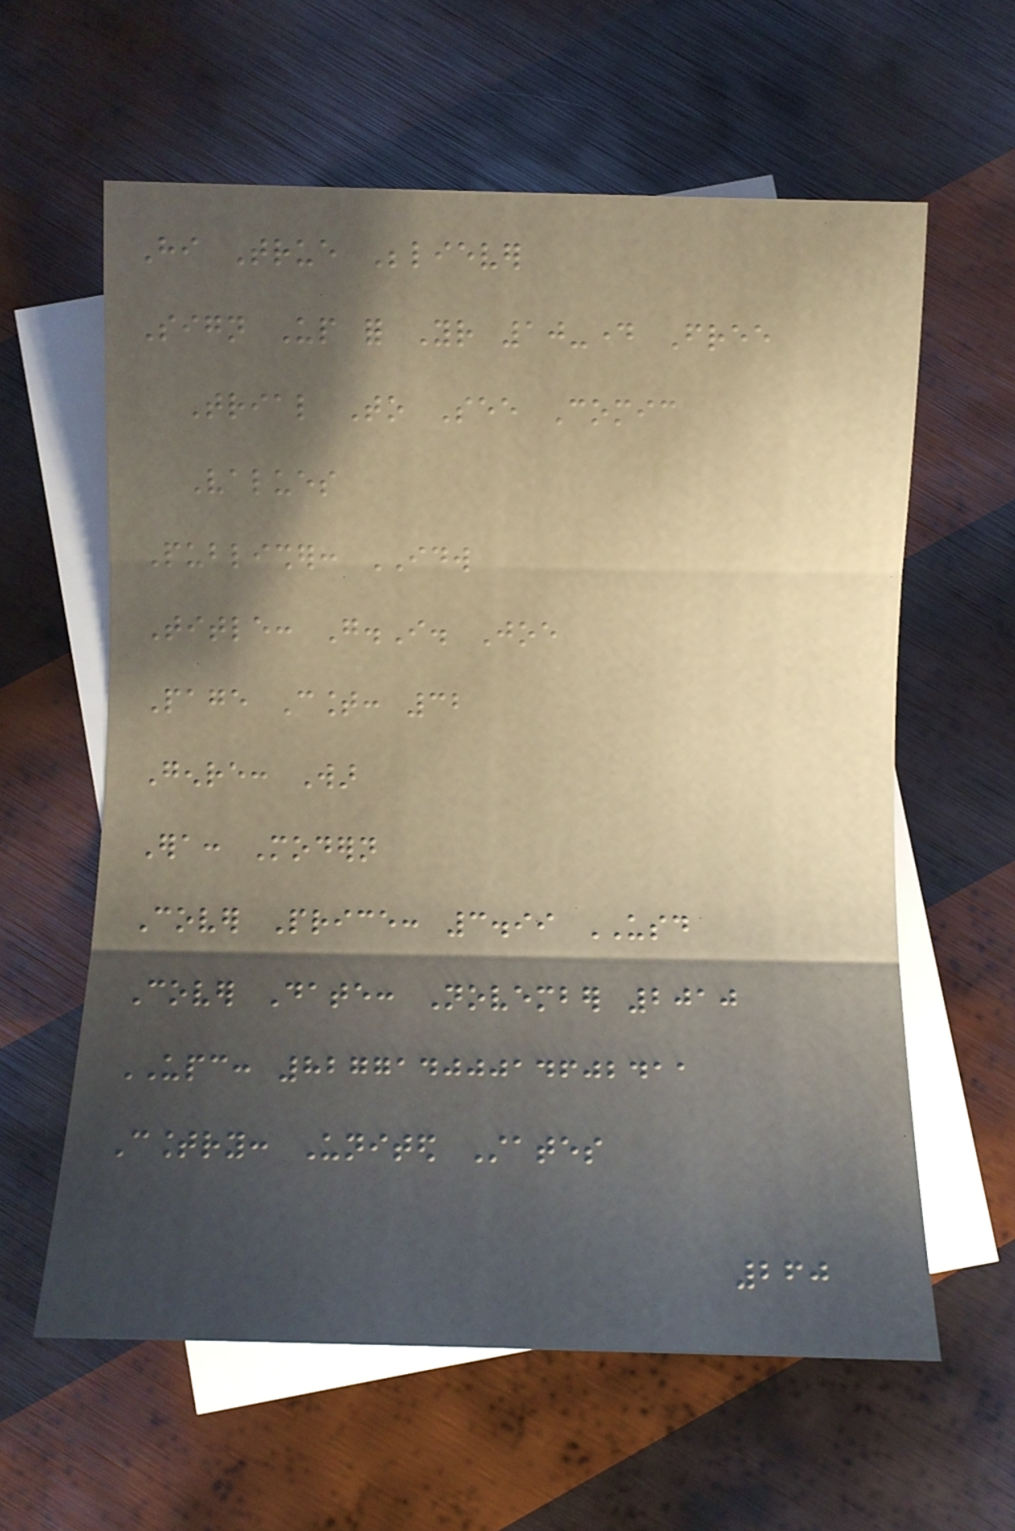Hi True Believer
Sign Up for Your 10-day Free
Trial To See Comic
Values
Publisher: IDW
Title: G.I. Joe
Page Count: 32
Genre: War
Era: Modern
Cover Price: 3.99 USD
Cover Date: November 2010
UPC: 82771400014602411
Country: United States
260
